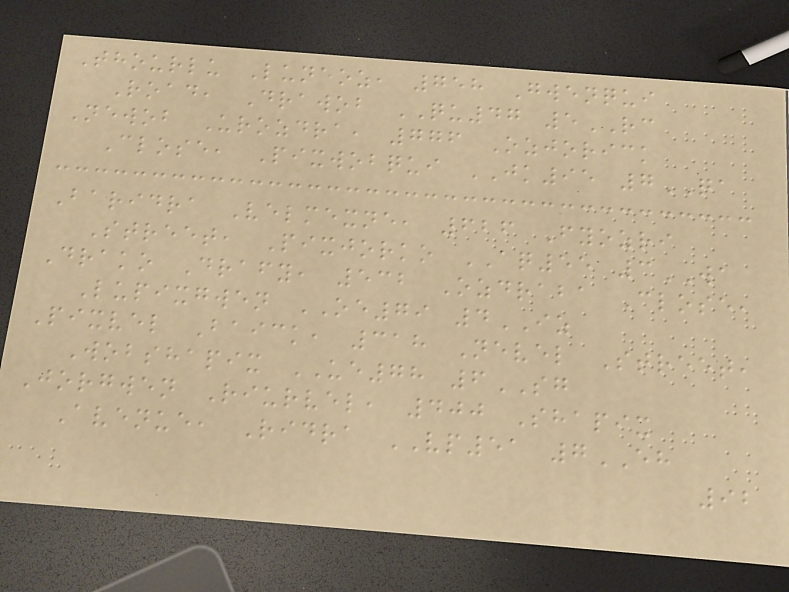Thourlu Luneoz, 758 Gwenqui
Road, Drawob QU47 5RC
Newob Urozdra, 776 Ozjorick
Close, Pixwobqui JK95 7QA
Baridra Velmexne, 626 Fyozri
Street, Pixjorko AQ55 3WA
Drako Drafy, 532 Ozdraba Close,
Lupixgwen OE79 4IZ
Pixvel Baick, 318 Nevel Street,
Wobshapix UE78 6SG
Jorgwen Riurvel, 400 Shapix
Avenue, Ridra VP51 7EH
92
